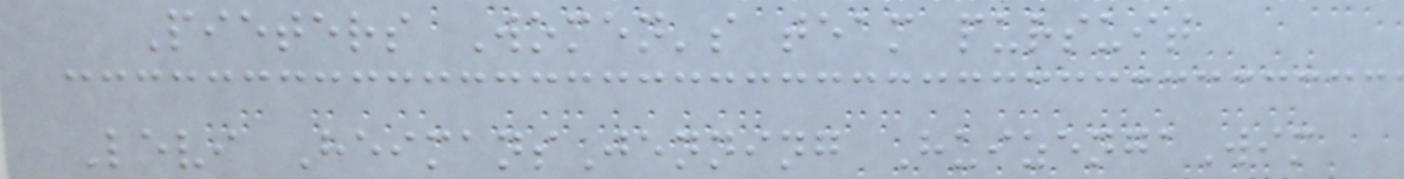Pieters Women's team pursuit
Levi HeimansJenning HuizengaWim
